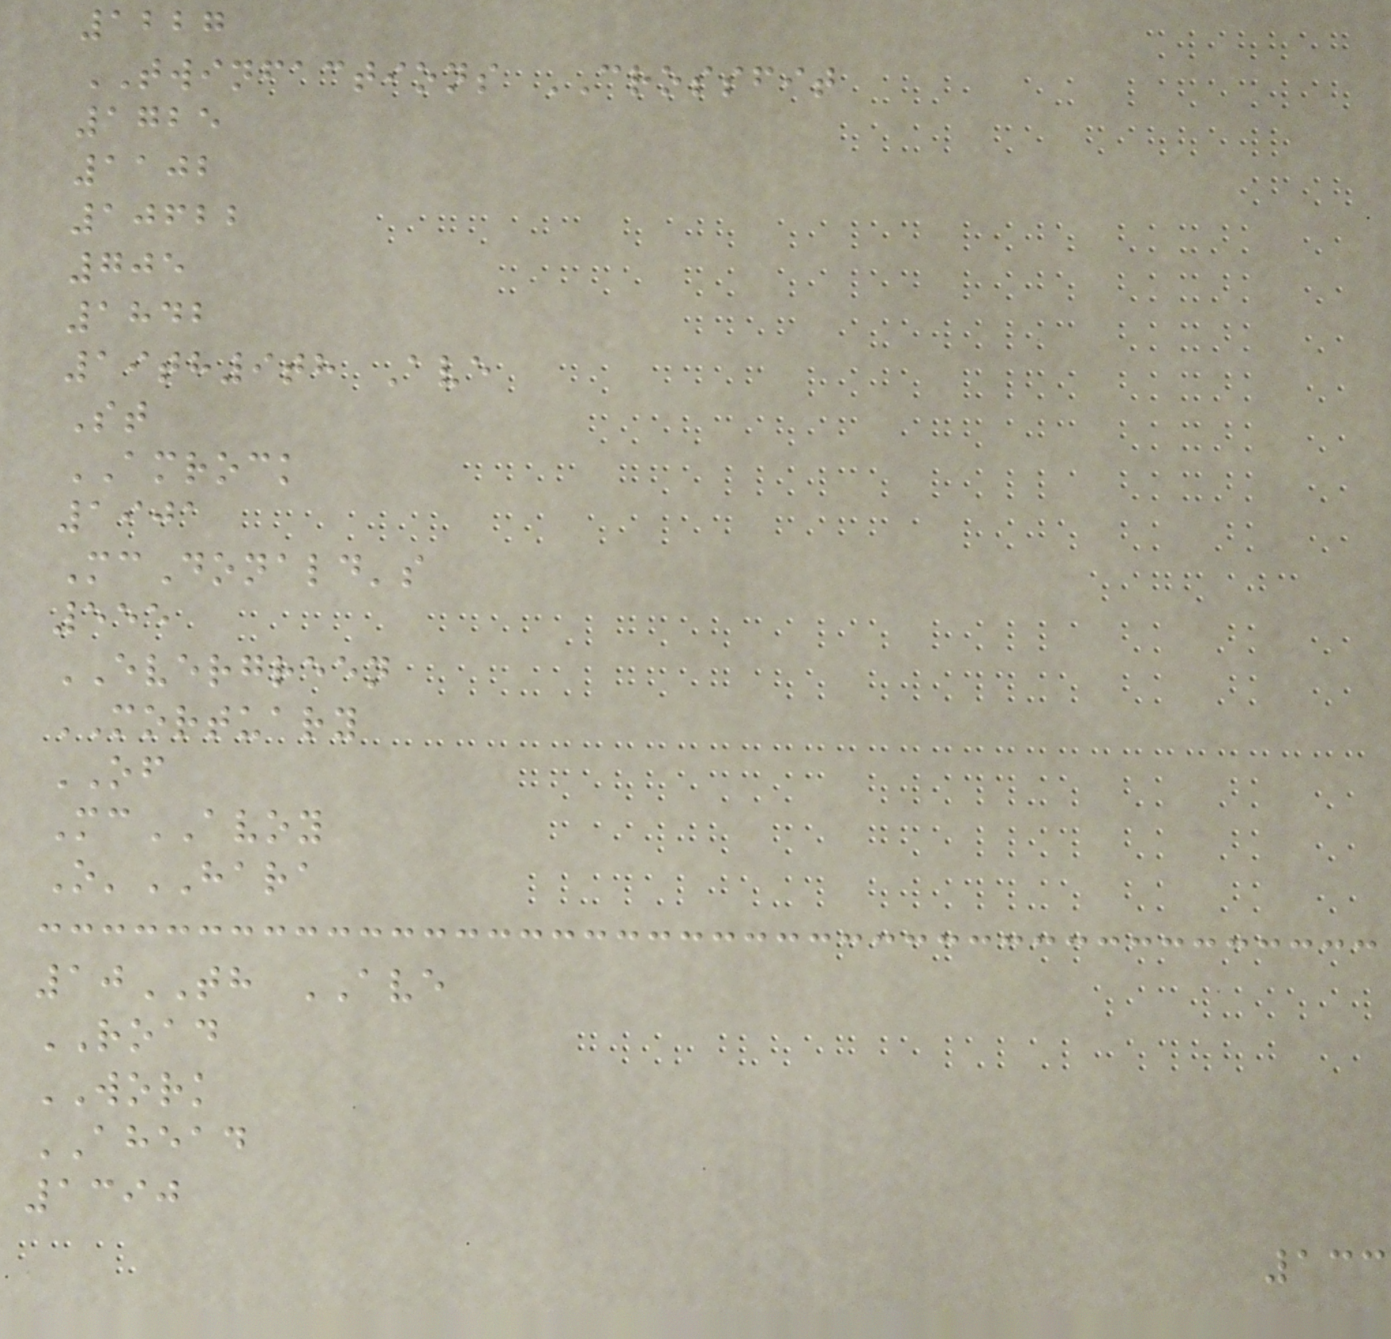1227
TWINFACTIONS CROSSFIT
1725
1102
10622
705
1842
19th9th Ave
St
AMROCK
1901
McDonald's
555
EVERGREEN
MORTUARY
OF
McAVOY
O'HARA
10TH AVE
ROAD
WORK
AHEAD
1390
133
